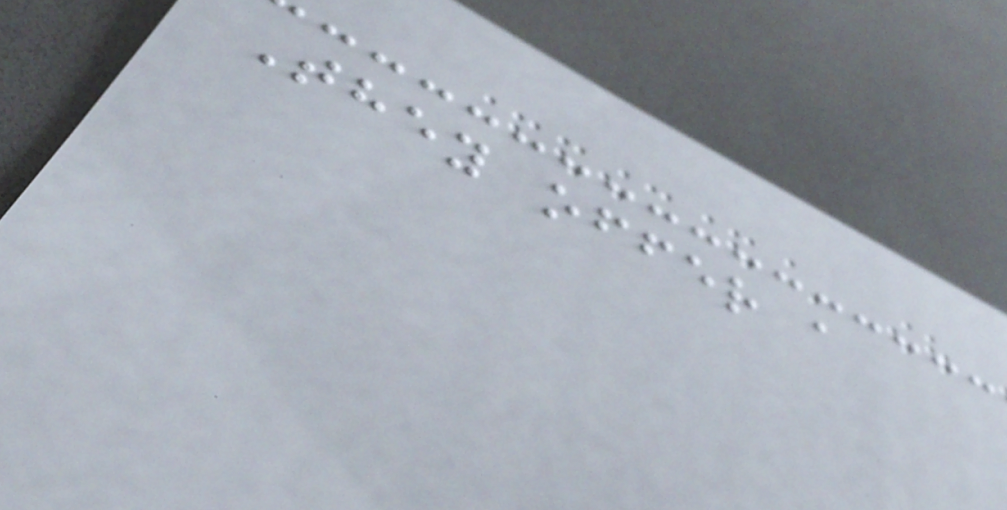They offer a
